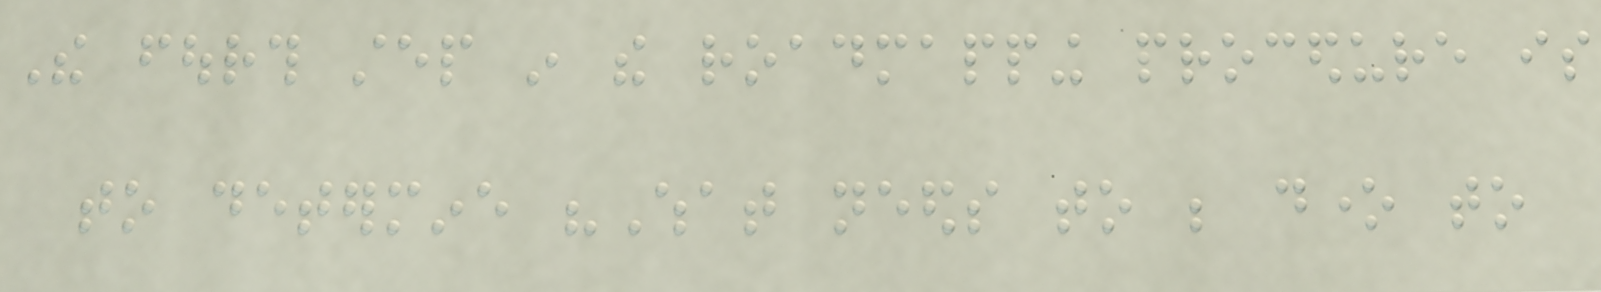The fourth step in the roadmapping procedure is
to determine "What needs to be done to
